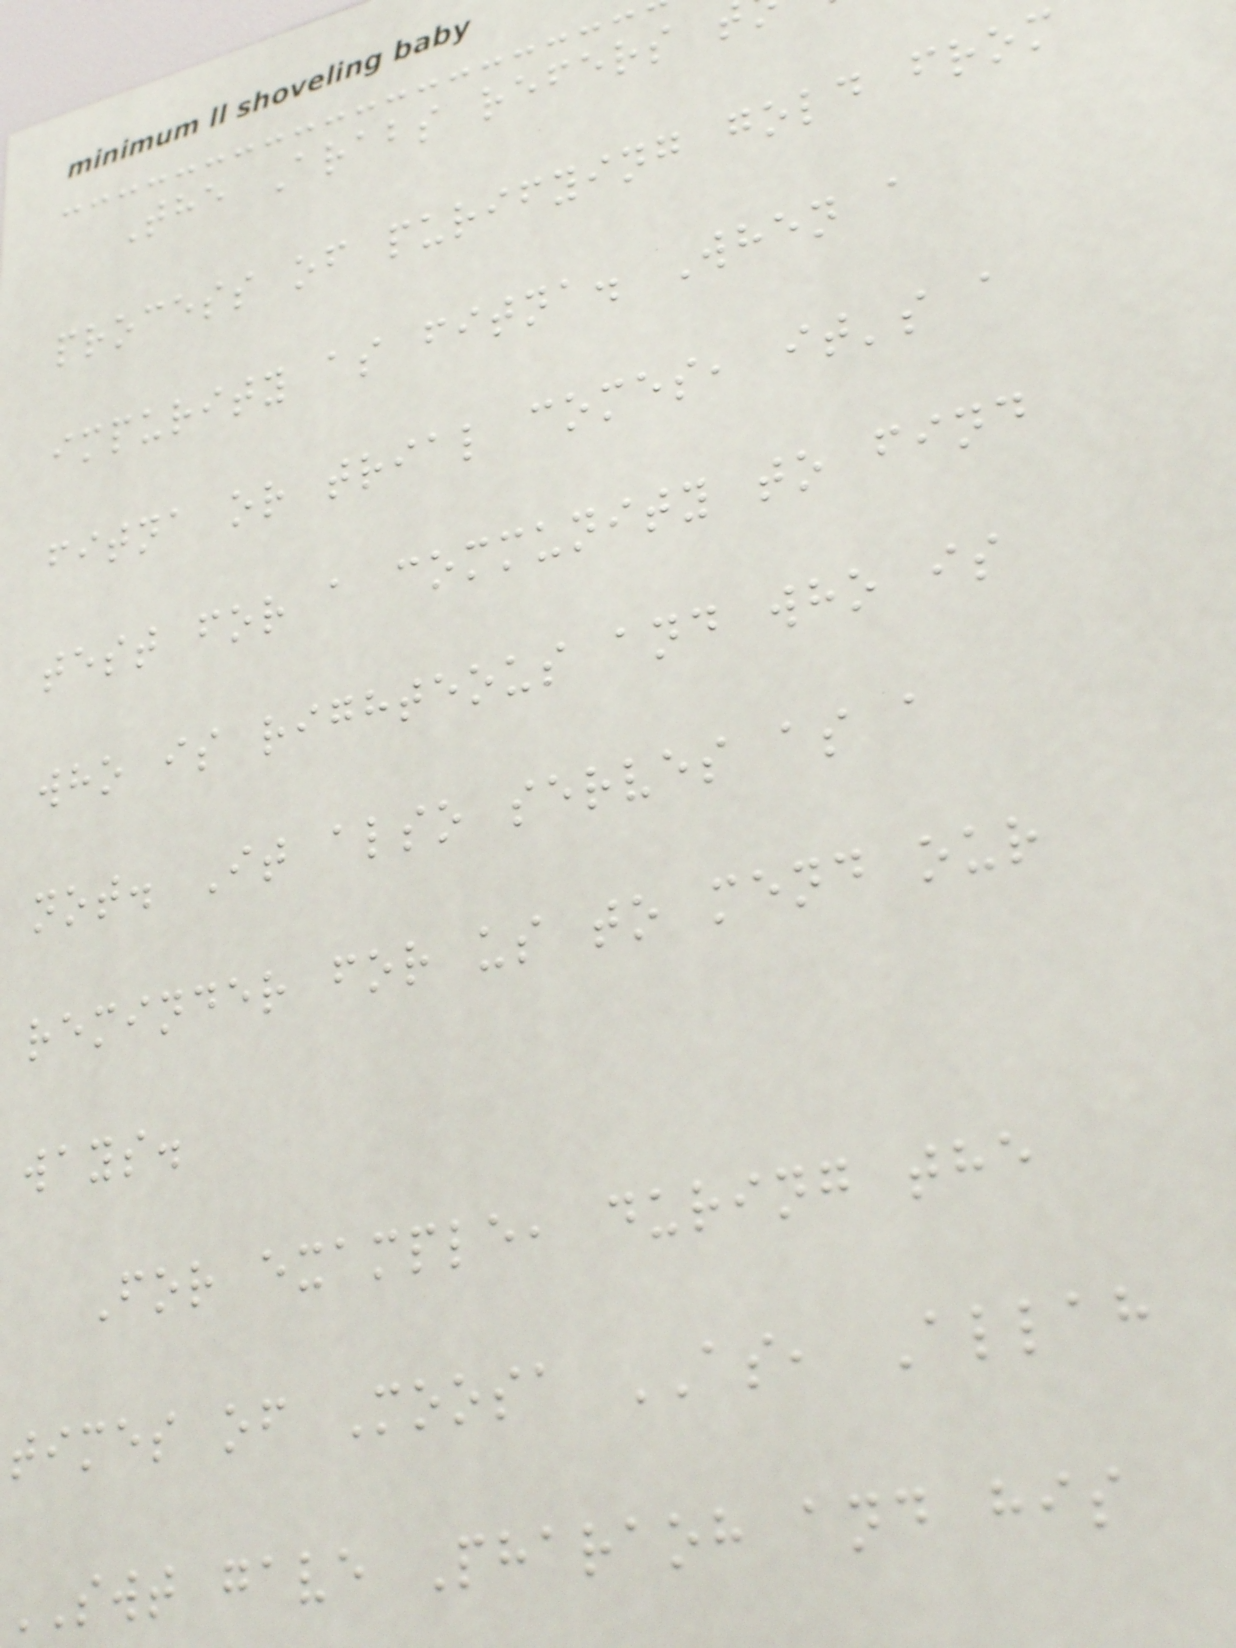The Arabs refers
process of purifying gold from
impurity as fitna. When a
fitna or trial comes, it's a
test for a community to find
who is righteous and who is
not. It also serves as a
reminder for us to mend our
ways.
For example, during the
times of Moosa AS, Allah
SWT gave Pharaoh and his
